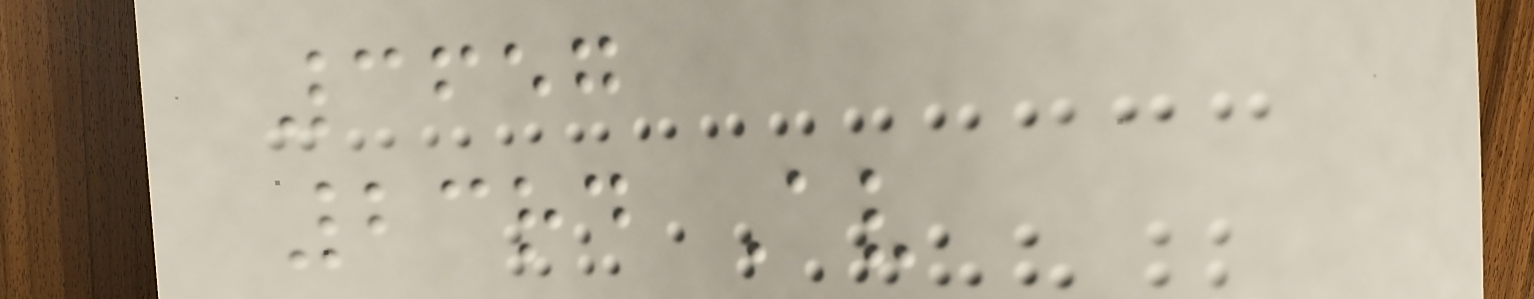3657
23rd Av
